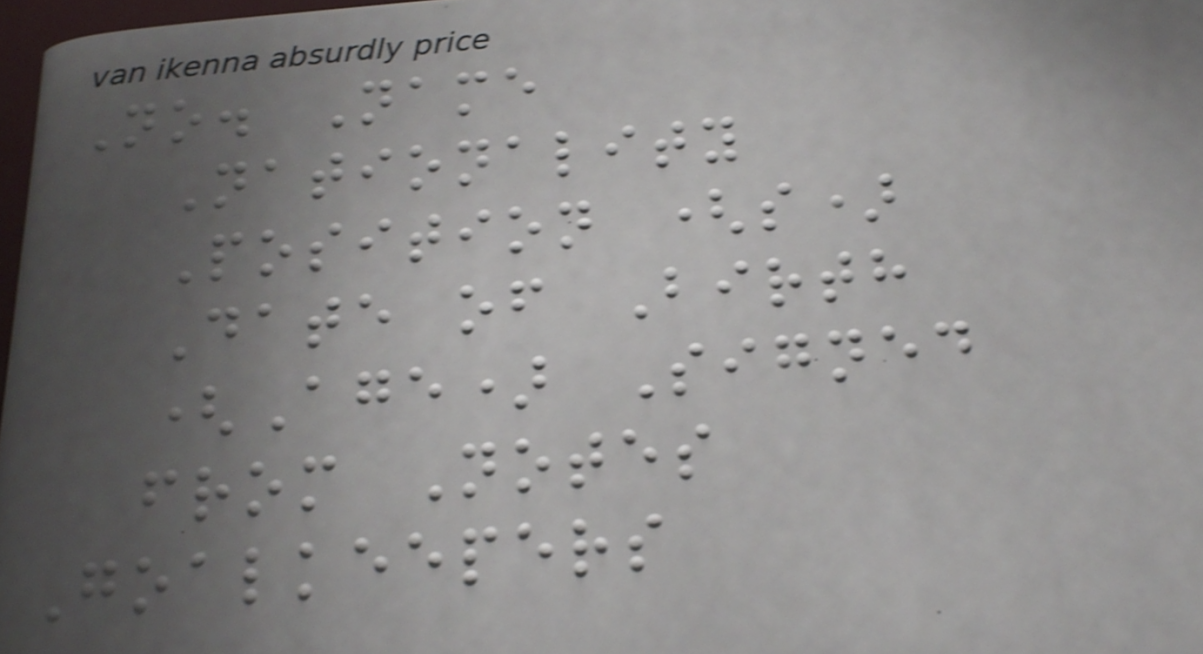No. Name
Nationality
Position (s)
Date of Birth
(Age) Signed
from Notes
Goalkeepers
